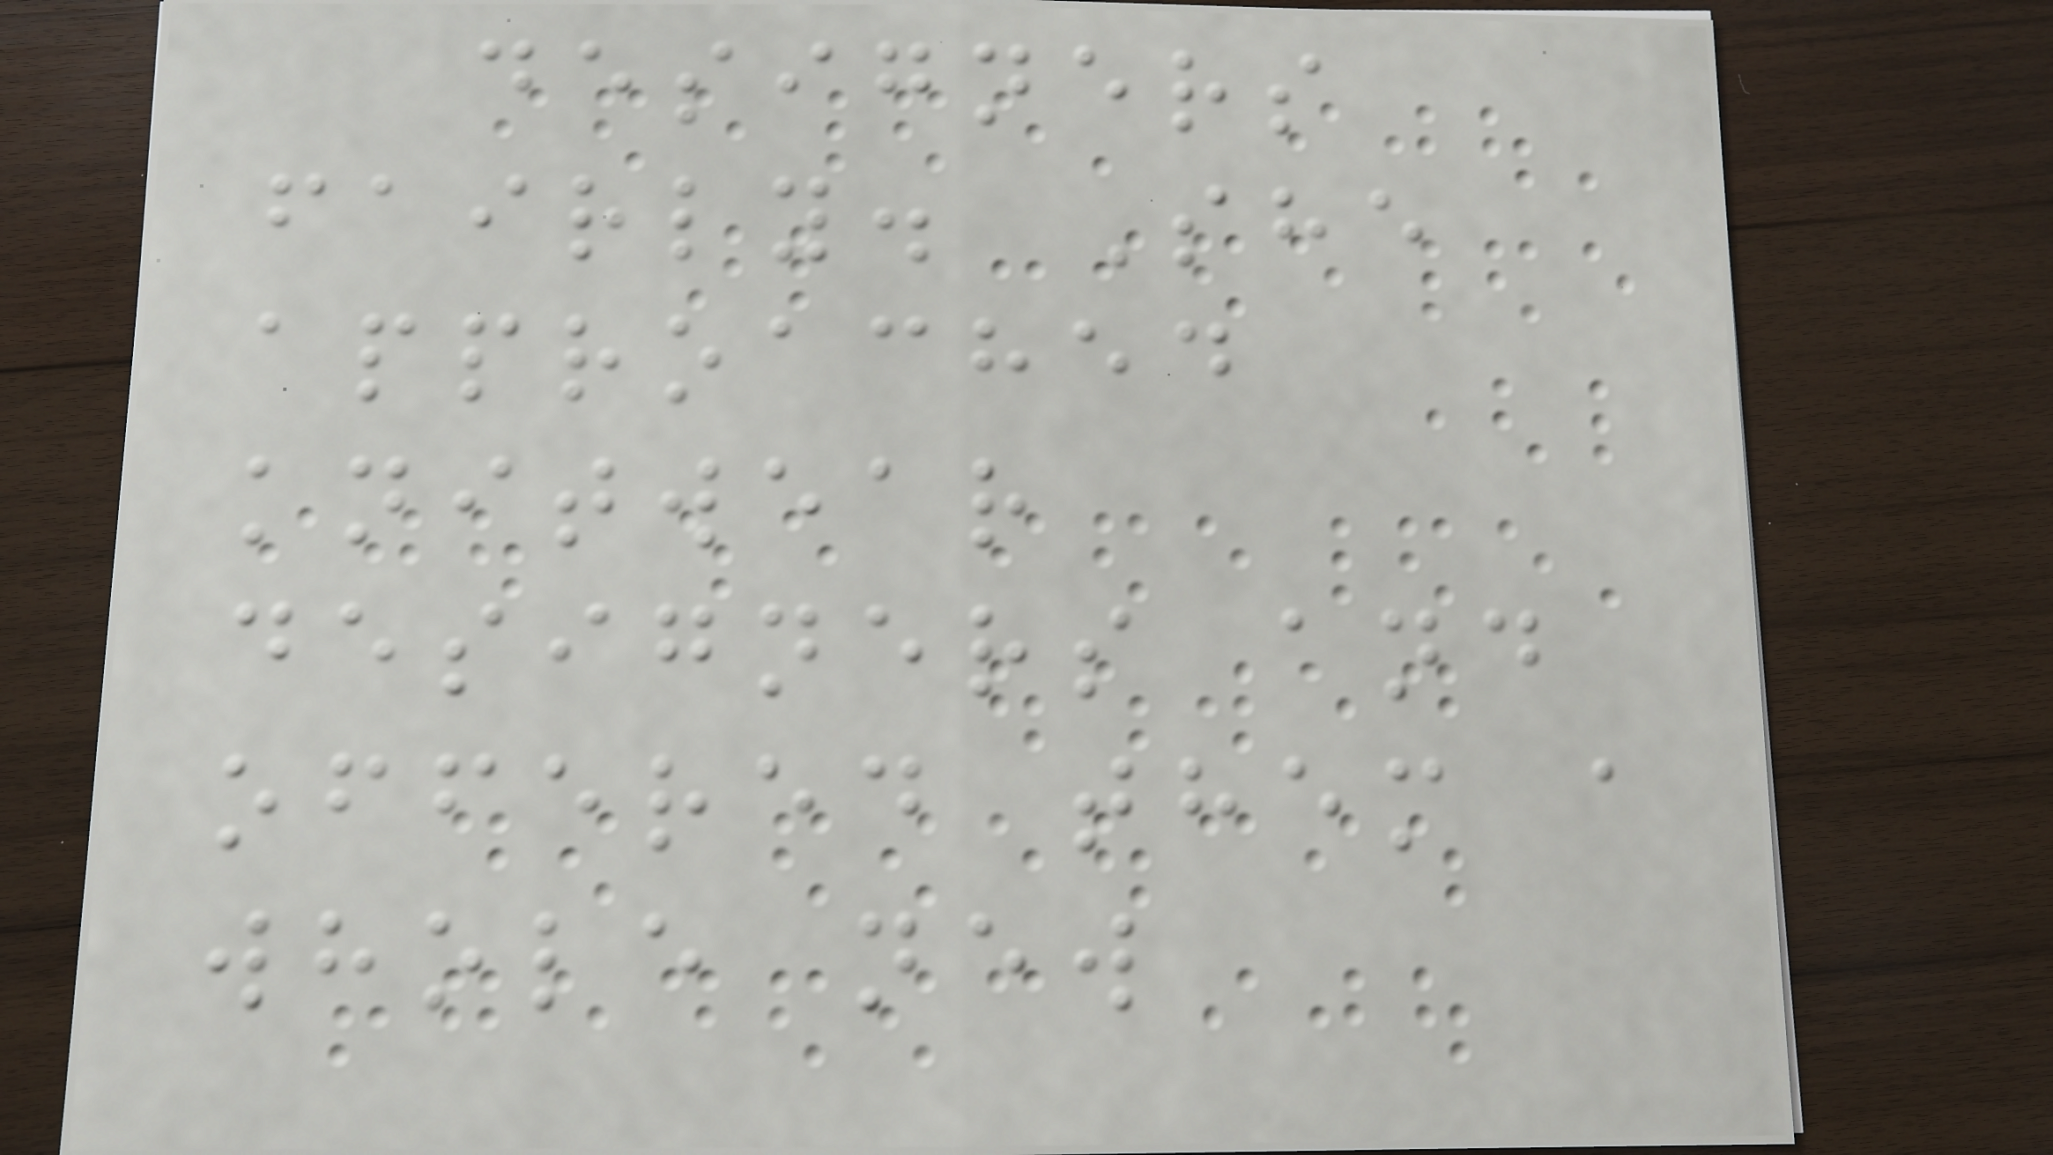designers
fairly. She
approached
knitwear
designers and
offered them a
whole new
